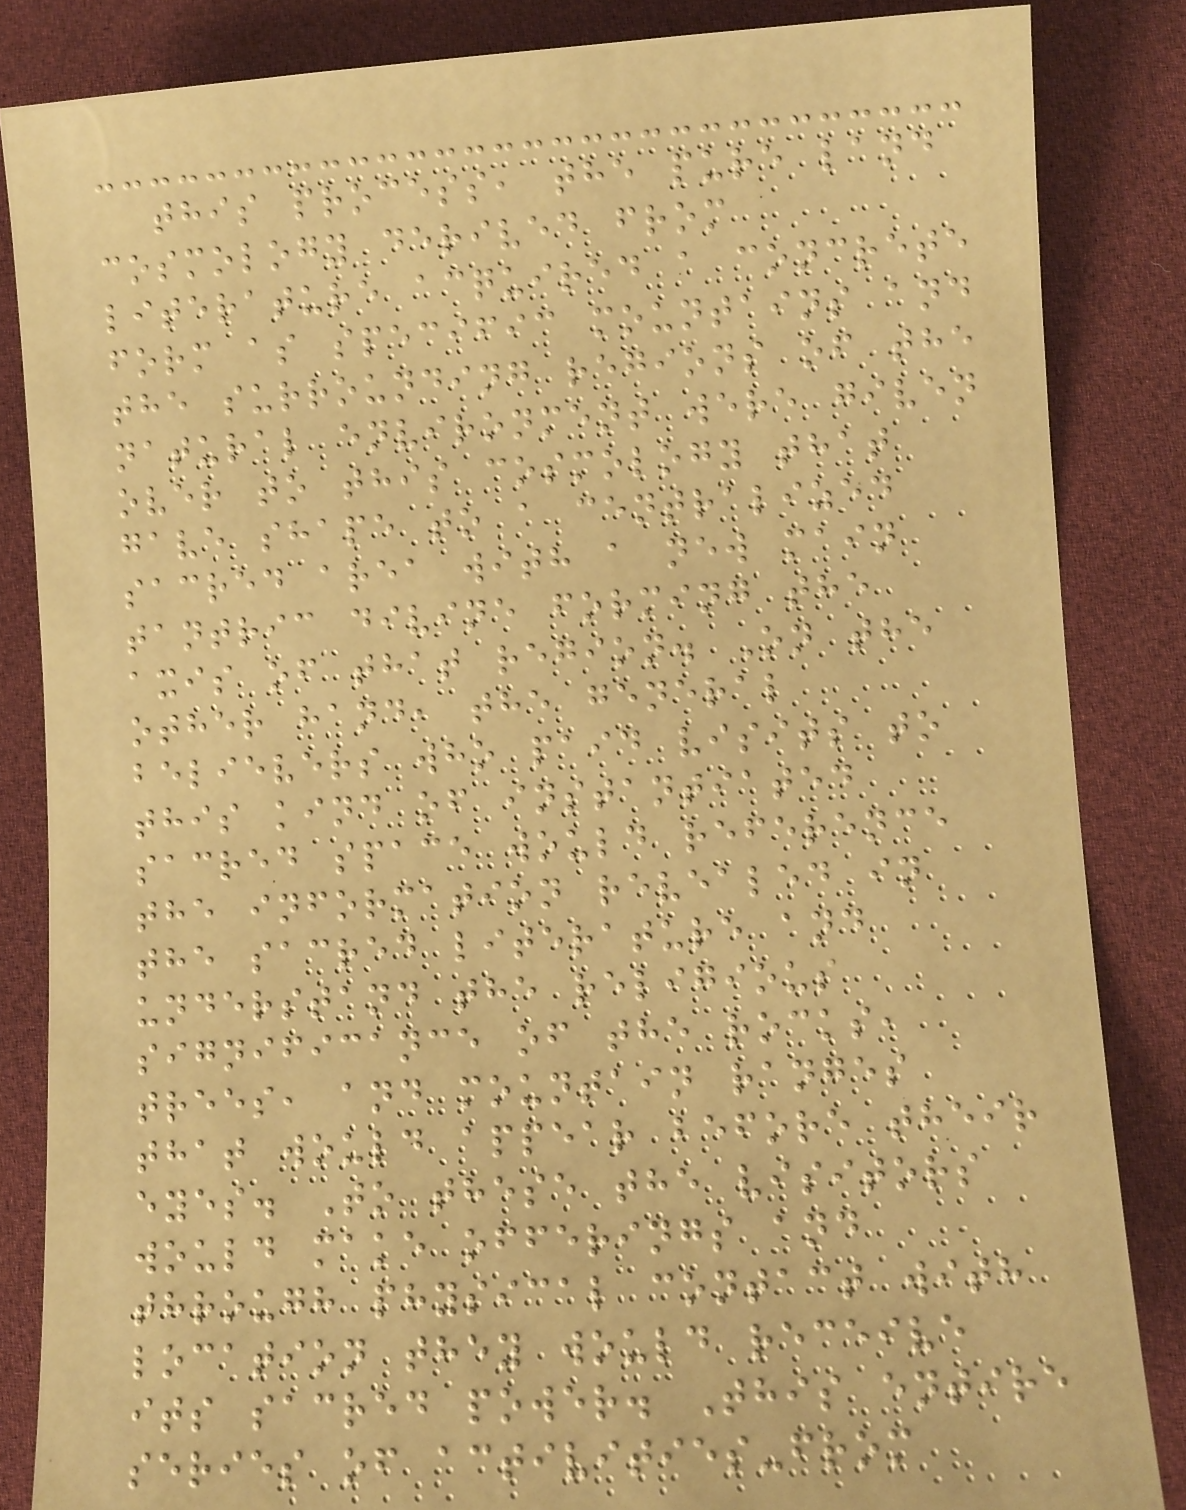this process, the pure land
cosmology derived from
literature acquired a concrete
form as specific mountains and
the surrounding regions of the
natural environment were given
over to this cosmology that
gave shape to a centralized
sacred area with a new main
tantric divine forming the
axis of that region. On the
other hand, the general
believers who paid visits to
this kind of instantiated
sacred space would reference
the information revealed in
the sacred literature and
understand the religious
significance of the rocks,
trees, and mountain ranges
that would appear before their
eyes. To these the visitors
would make offerings and
through physical contact with
location they would receive
its sacred power. This entire
series of activities-from
